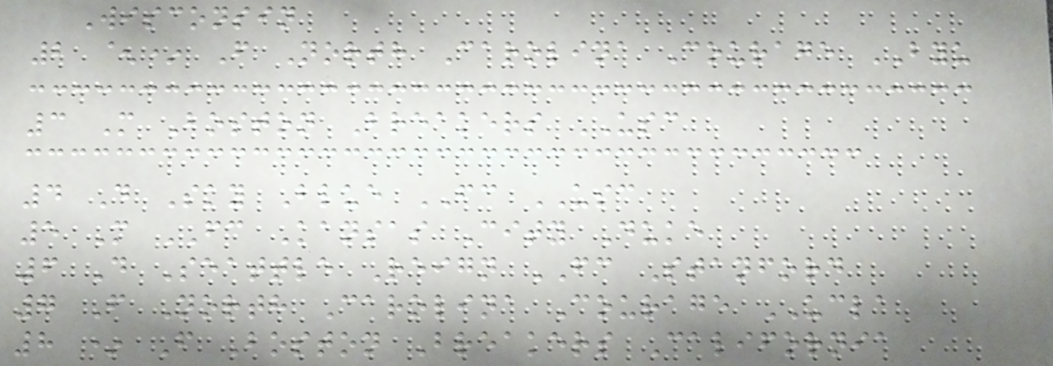Wisconsin
2 ^* F North Carolina Courage BYU
3 M Boston Breakers USC
4 D Sky Blue FC USC
5 M FC Kansas City Duke
6 D Seattle Reign FC Stanford
7 F North Carolina Courage UCLA
8 * F Boston Breakers California
